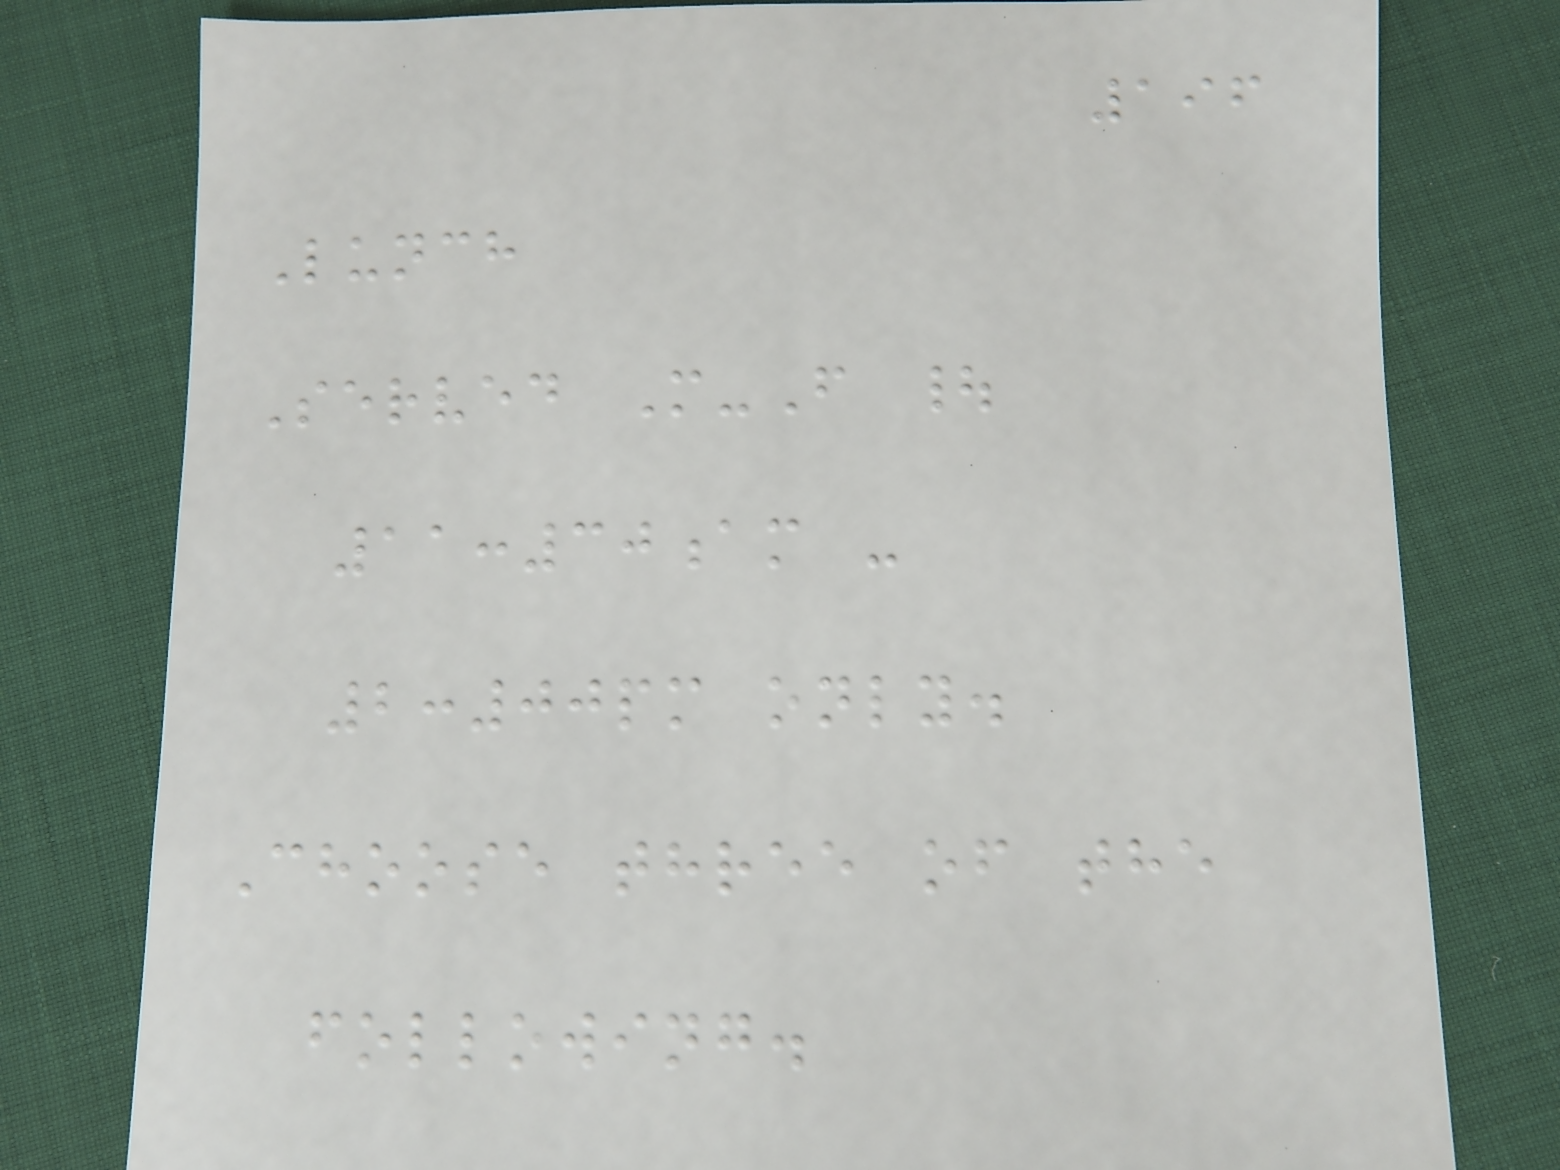196
Lunch
Served M-F |
11:30am -
2:00pm only.
Choose three of the
following.
